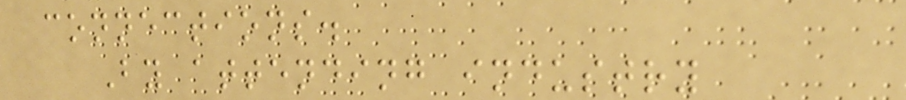connections.
By attending industry
